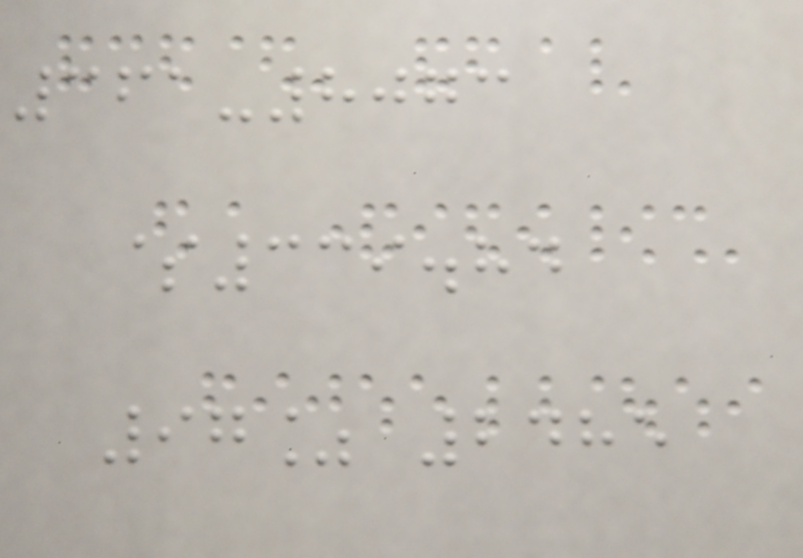361-8073
$339.84
97% 2485
